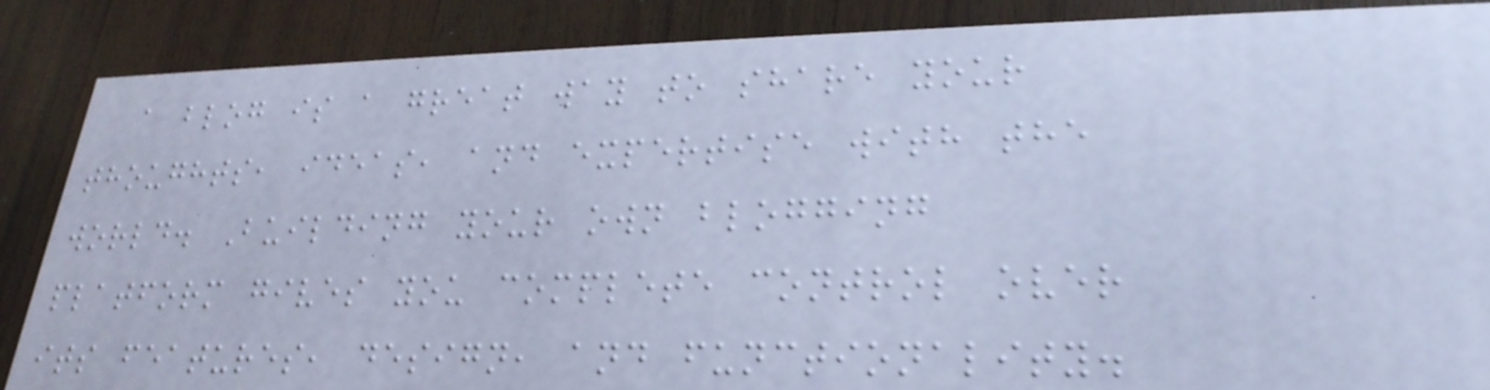a blog is a great way to share your
thoughts, ideas, and expertise with the
world. Building your own blogging
platform gives you complete control over
its features, design, and functionality.
